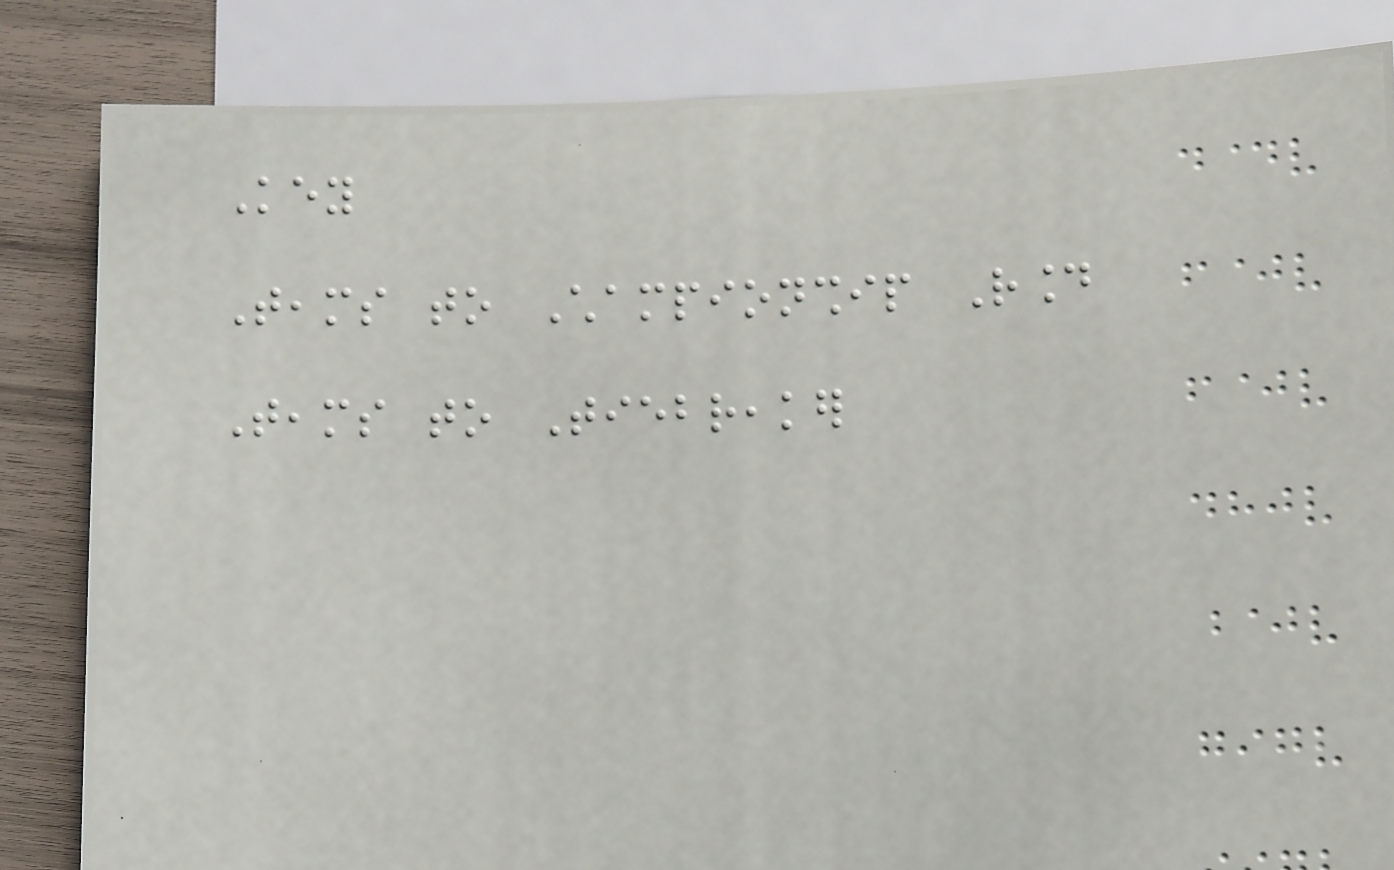Key
Teams to Championship Round
Teams to Tiebreaker
